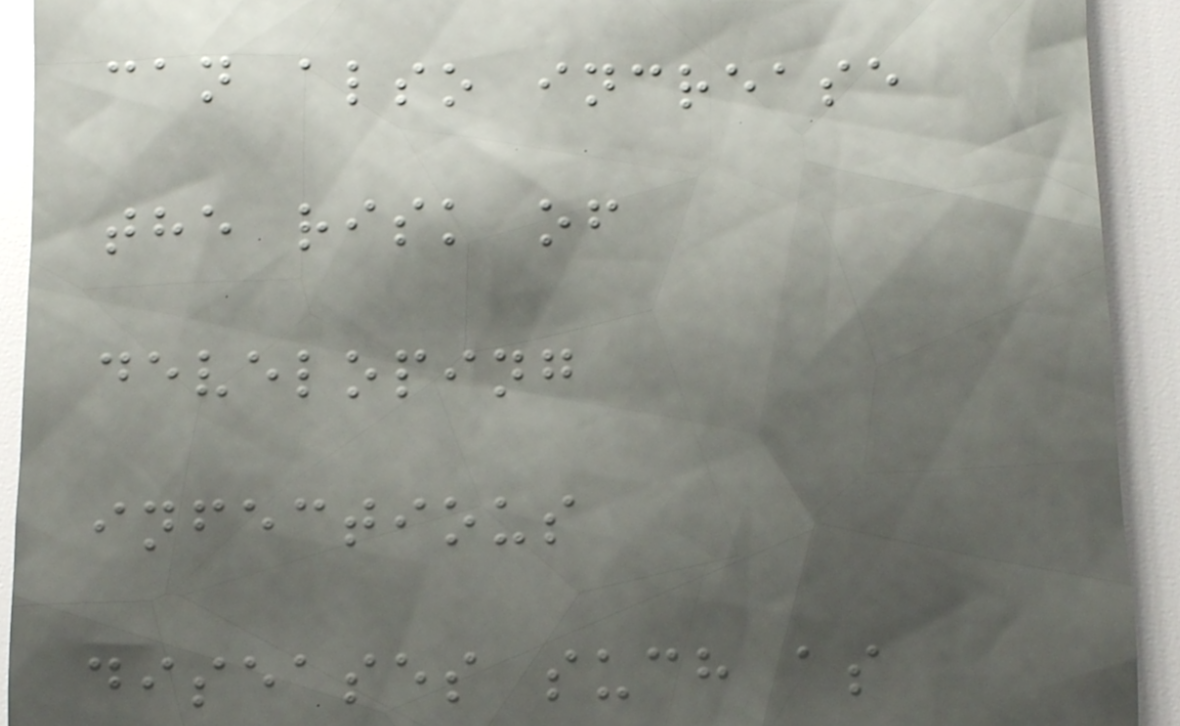can also increase
the risk of
developing
infectious
diseases such as
